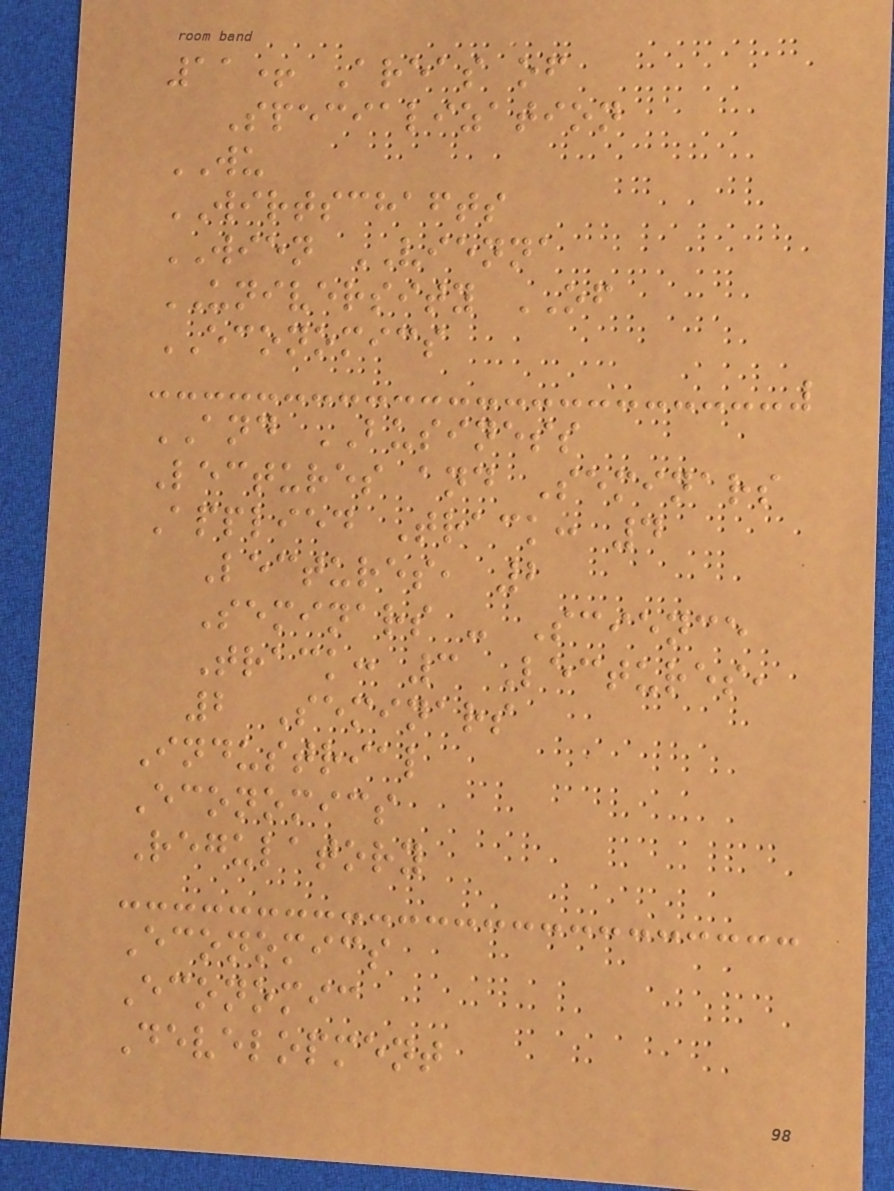11+ Areas of
Specialization
WU
WIRTSCHAFTS
WIEN VIENNA
UNIVERSITY OF
ECONOMICS
AND BUSINESS
Lectures and Seminars
Applied Track: 4
Lectures, 2
Seminars - Science
Track: 3 Lectures,
2 Seminars
Industrial
Economics
Regulatory
Economics
Economic
Development
